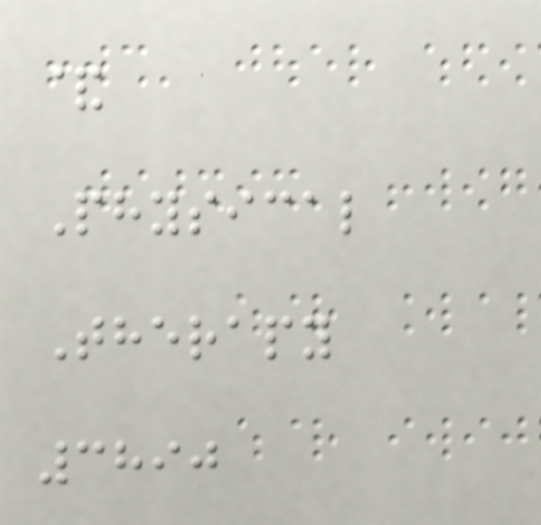&
Physical
Therapy
3890
